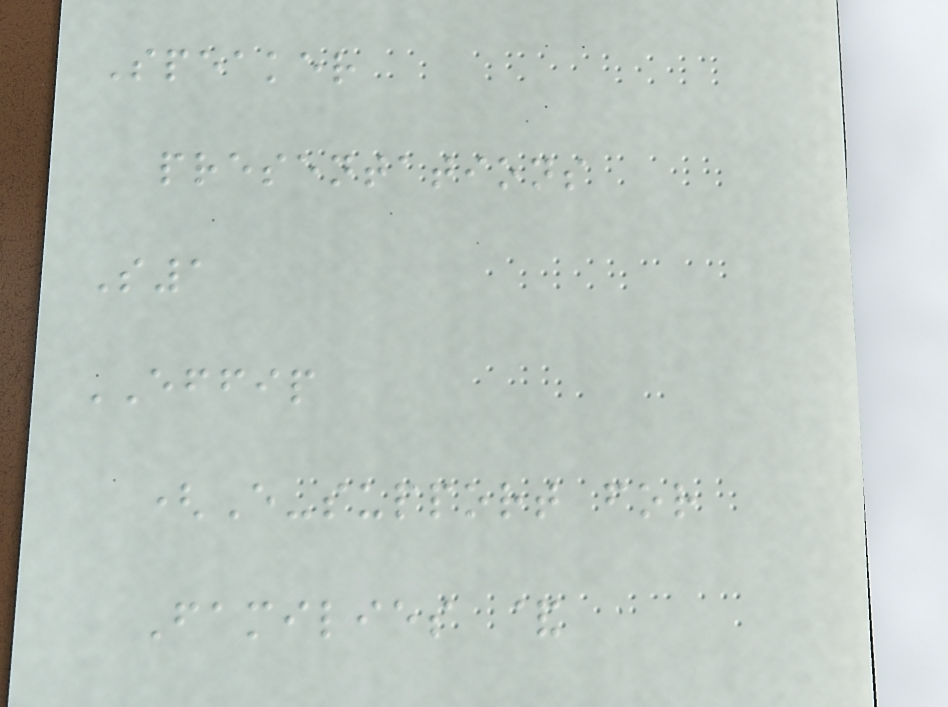Speaker
presentations
S1
EFFIP
(E-support for
Families &
